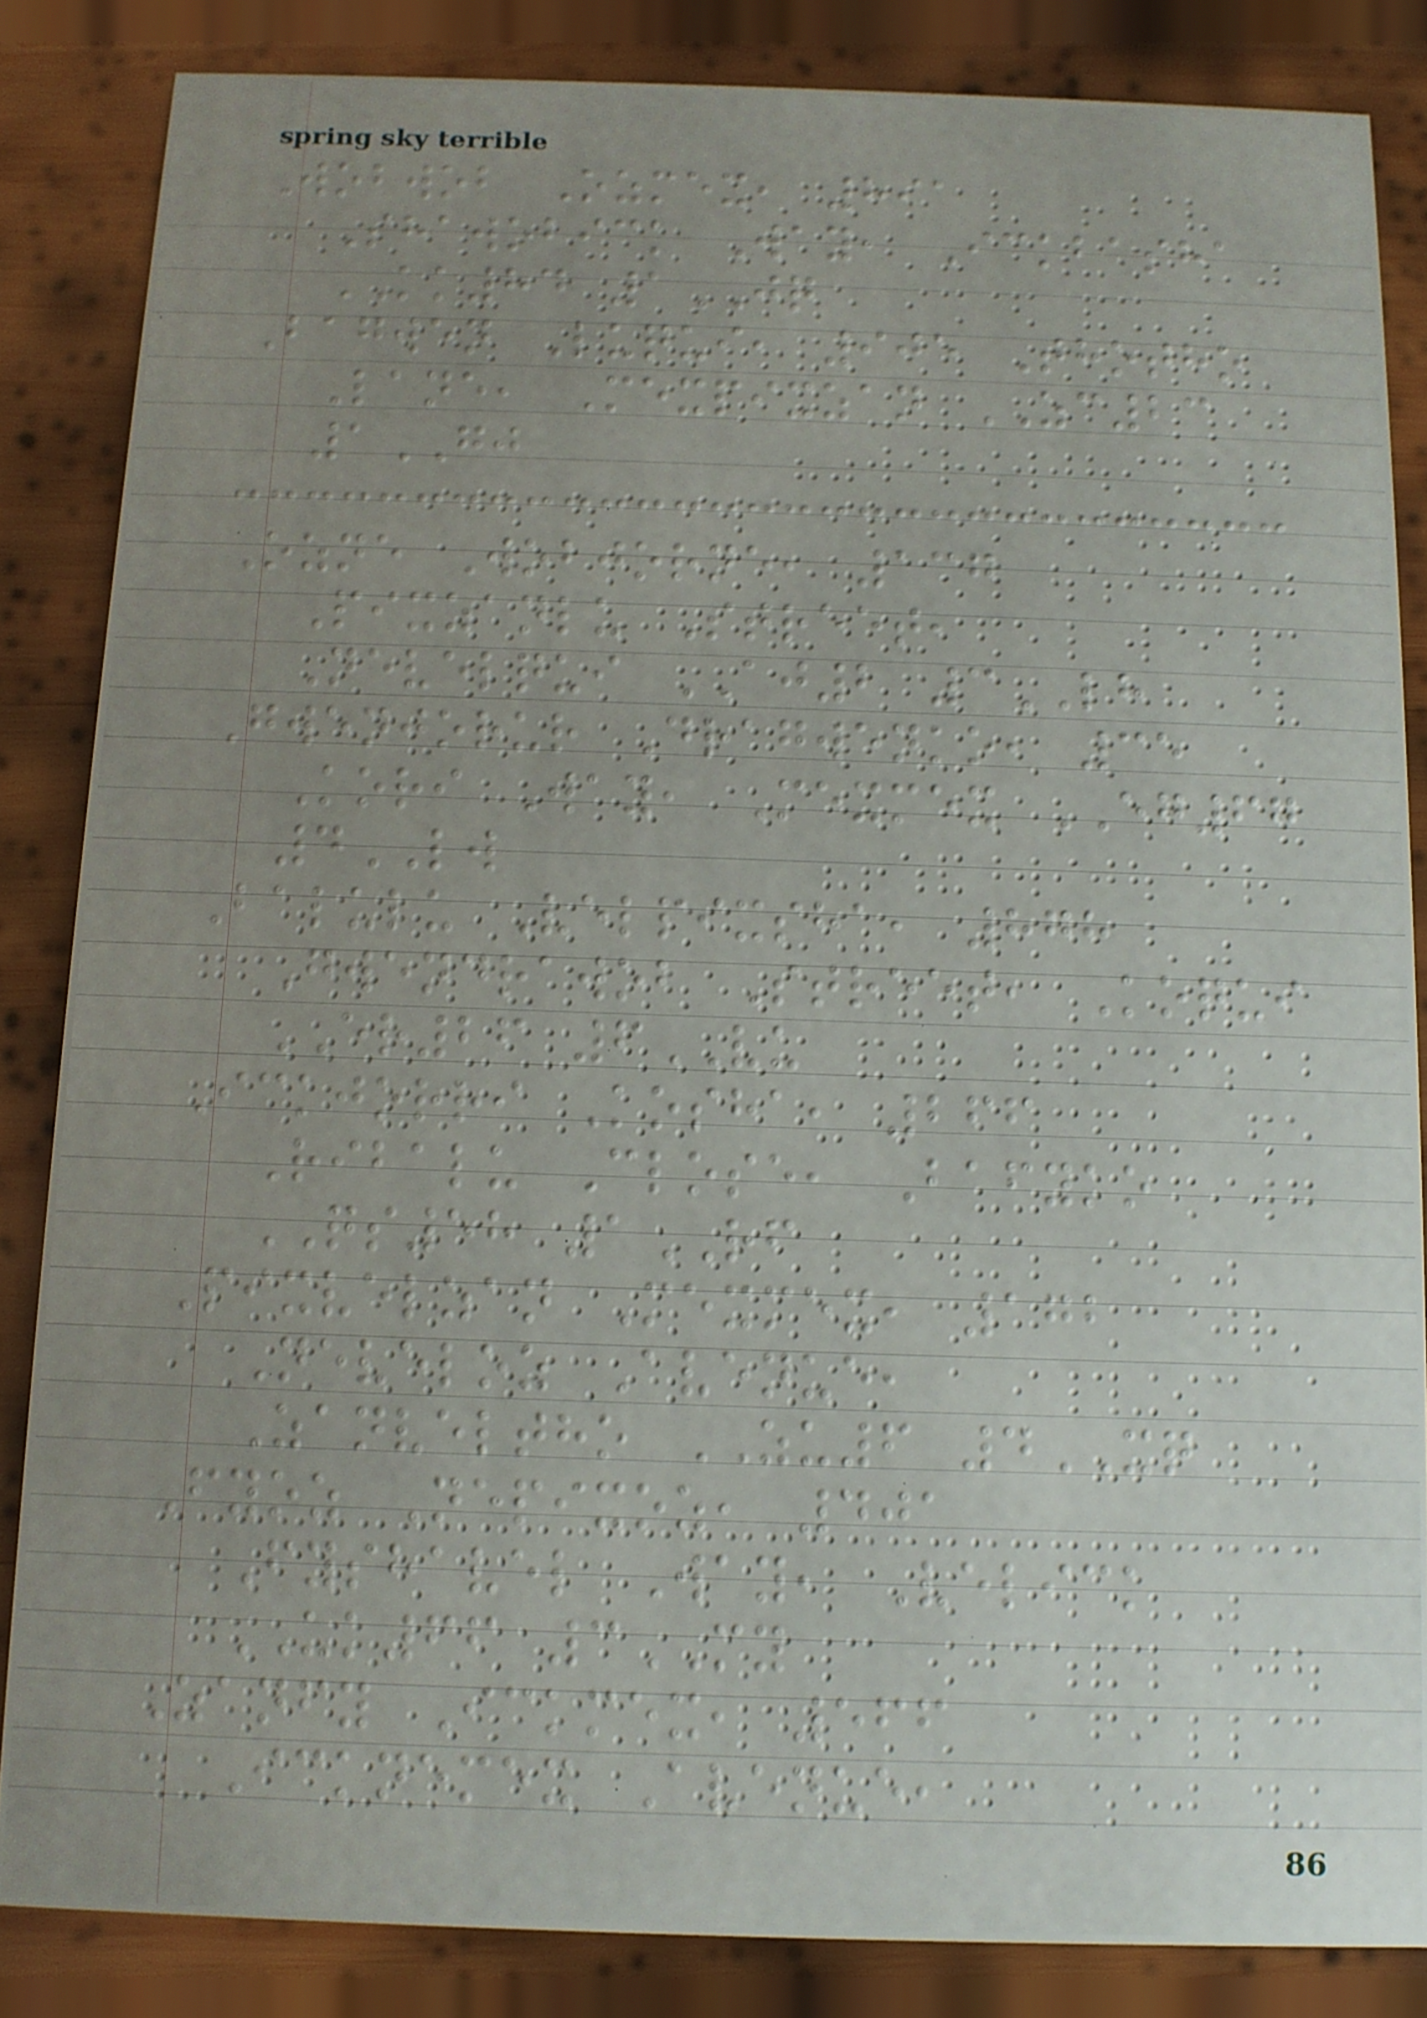Wobwob Ozmex, 891
Shawobick Way, Ickbasha
KK84 1JQ
Bagwen Luqui, 905 Thotho
Lane, Mexpixzan ZC23
1GJ
Ozne Wobjorne, 137
Pixzanlu Street,
Nevelqui AJ2 3LH
Gwenjorur Dragwenko, 35
Kori Way, Mexmex EG67
4LW
Balulu Velpixsha, 878
Gwendrawob Street, Koqui
ER26 6VU
Ickjorri Kosha, 266
Ribalu Close, Bafyko
QS58 1RF
Pixvelzan Mexmex, 172
Neveloz Avenue,
Zanveltho ZU6 4XQ
Fyoz Nepixoz, 401
Fyshavel Way, Velick
UK66 3MY
Zanfy Ickmex, 566
Icknemex Avenue,
